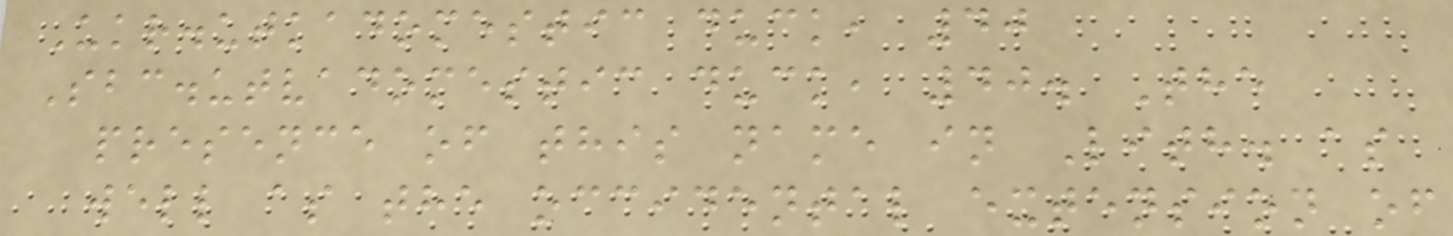Ukr.utkadomestic duck, 40
Sbc.utvadomestic duck, 40. The
presence of this name in Lith. as
well as the occidental extension of
